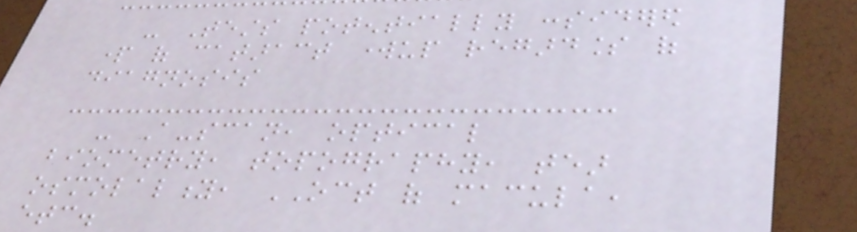- Tests potentially considered
part of cataract workup regardless of
diagnosis
- A-scan, optical
biometry, topography, tear
osmolality, OCT of macula,
etc.
